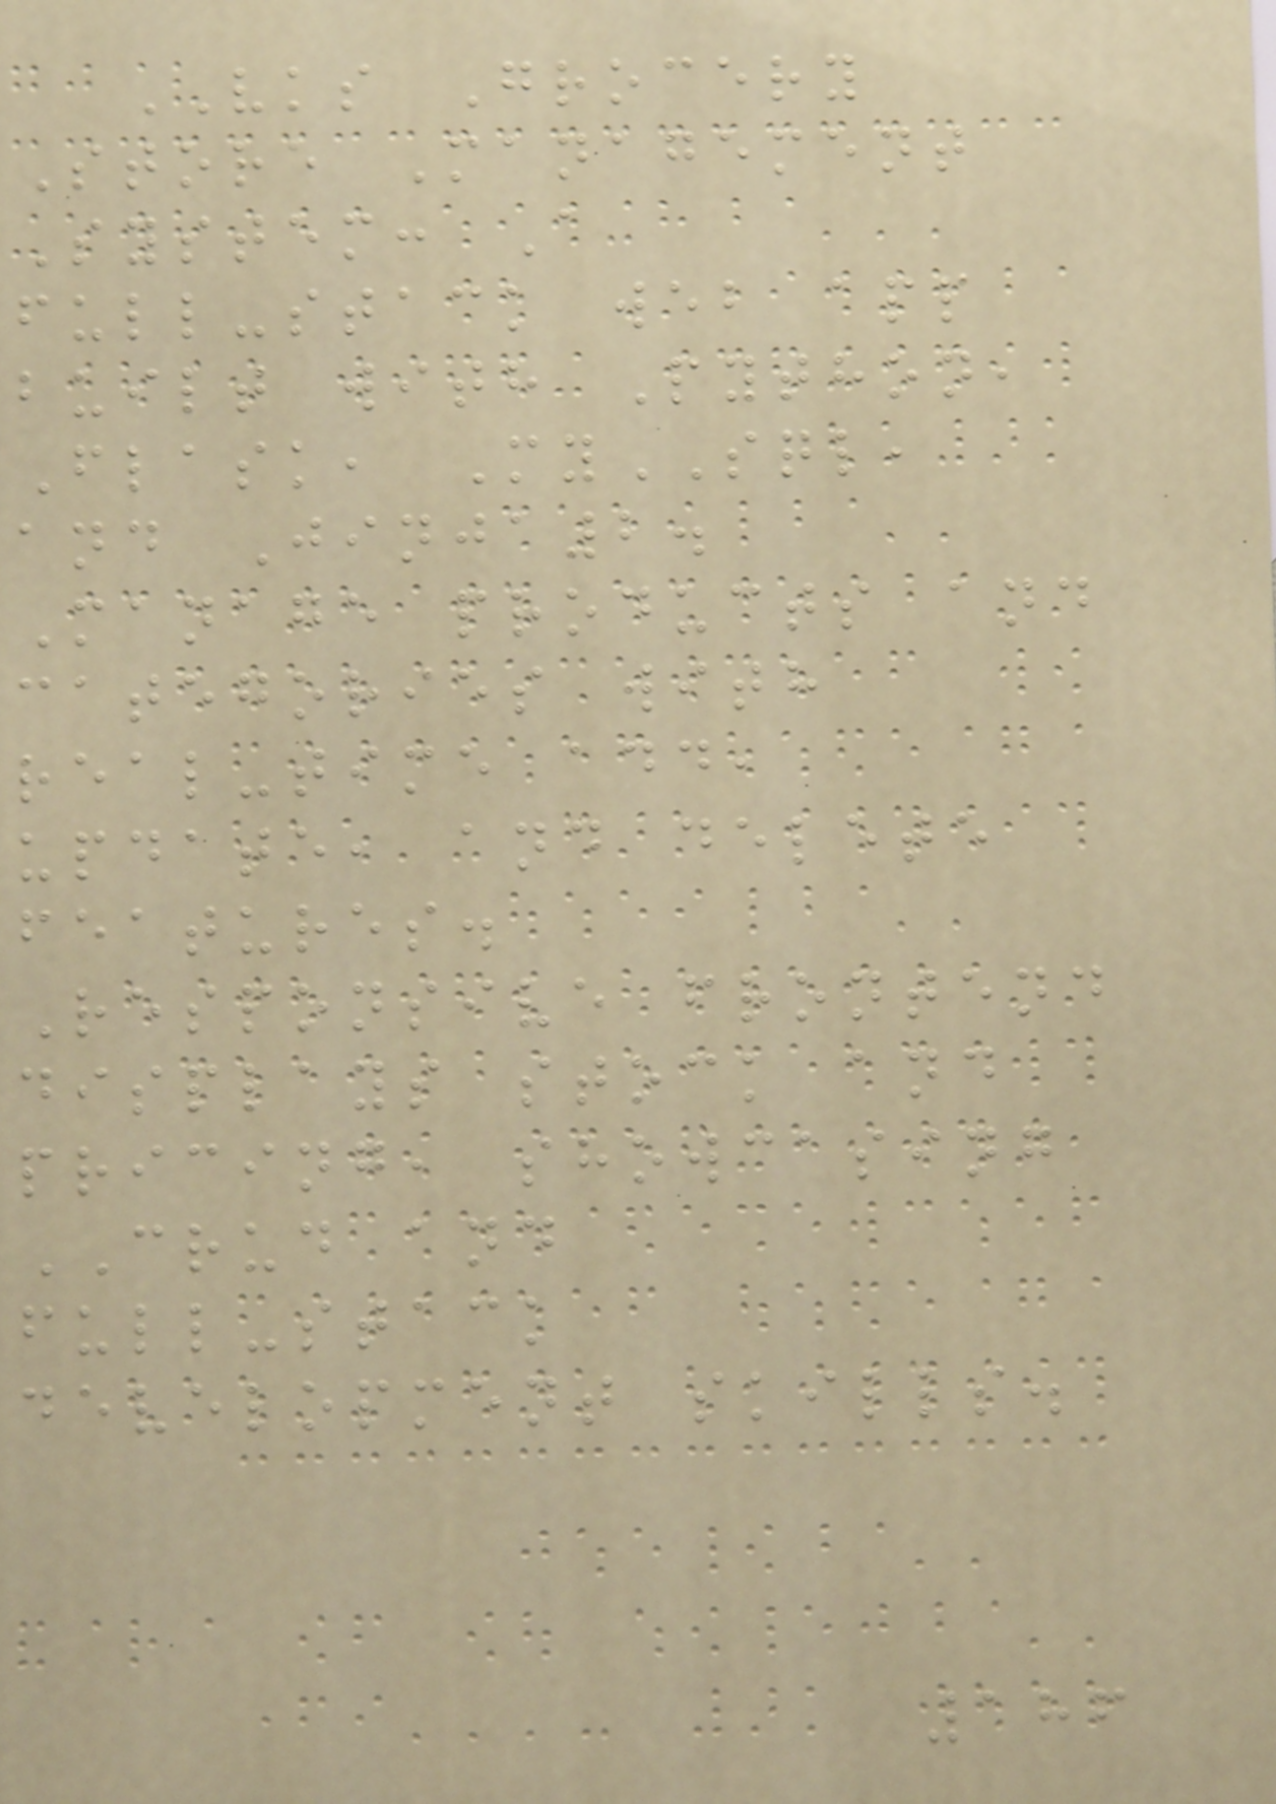VKS Grocery
Store Management
System: A
full-stack web app
built with Python,
Flask, MySQL,
and Jinja2.
Manage products and
categories with
real-time add,
update, and delete
features.
Responsive frontend
displays stock and
pricing, showcasing
CRUD and
full-stack
development skills.
186
